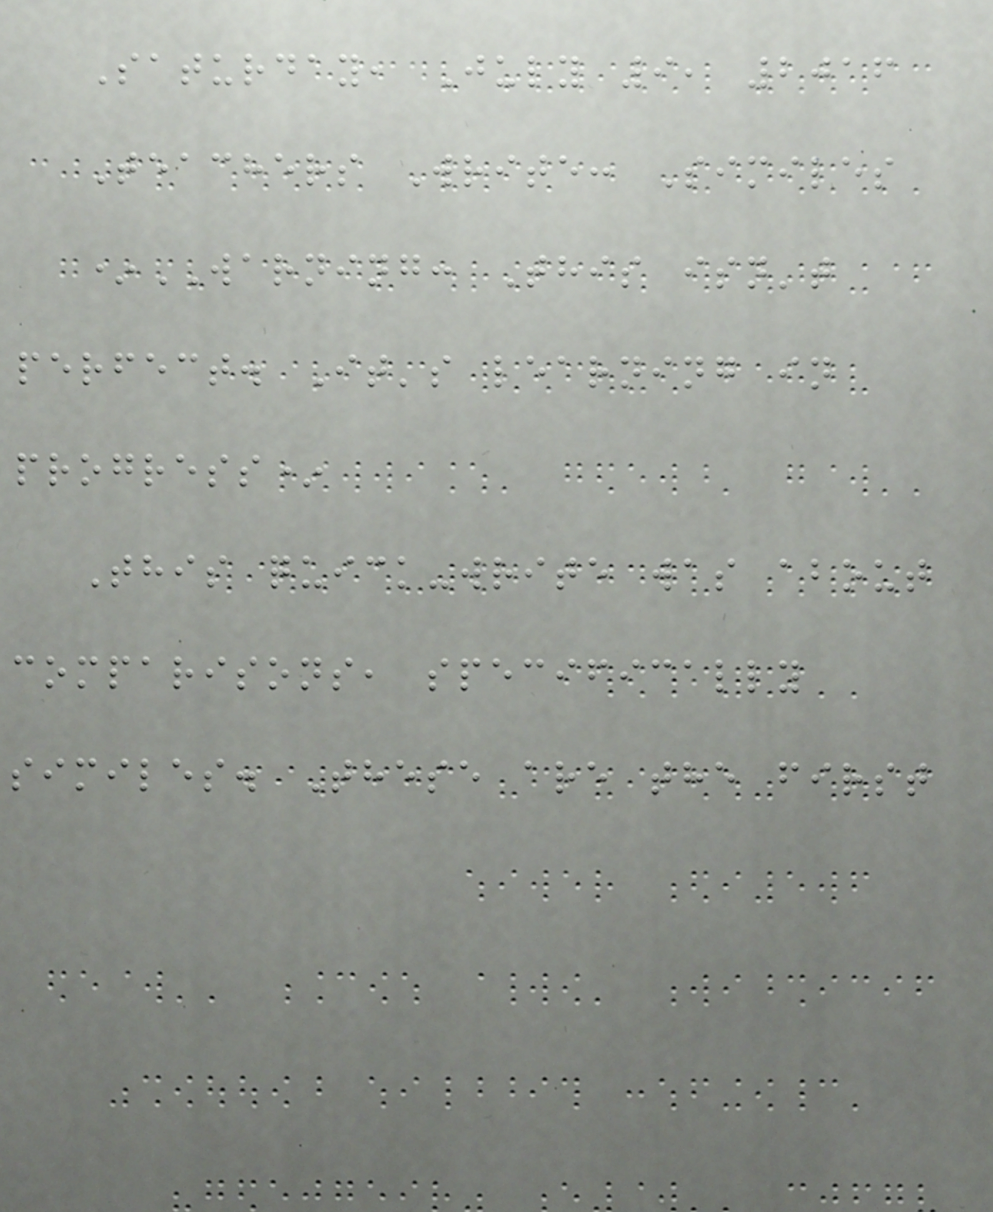Saturday, July 9, 2016
Teachers Write: Similes
*WARNING: This isn't
perfect. It's learning in
progress*
This quick-write was about
comparisons, specifically
similes. These are the first
